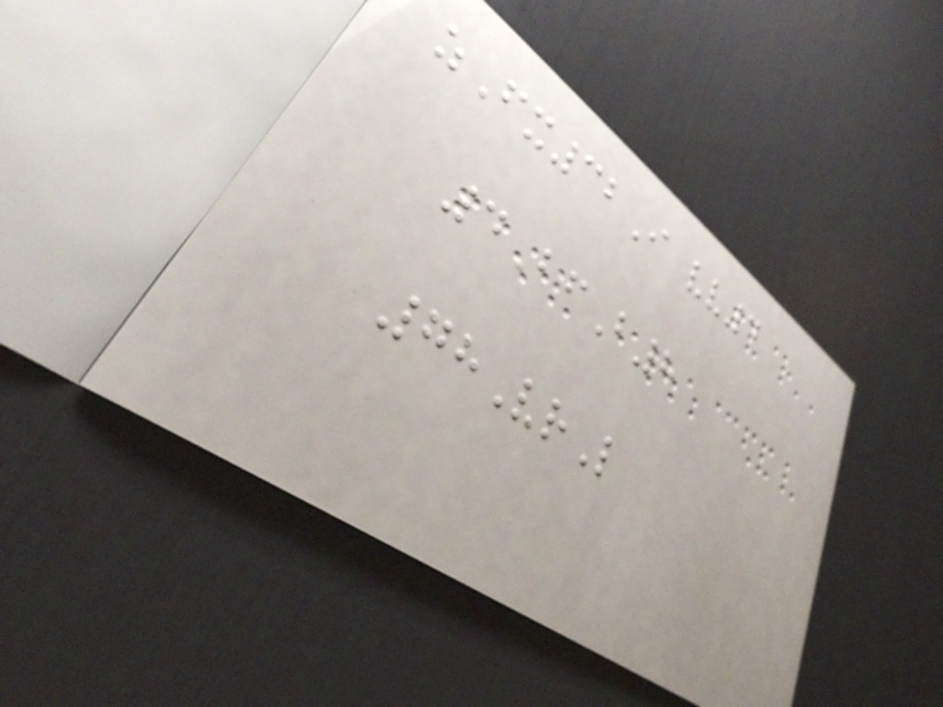zFx32I vv4
4BfB8
78VrL
